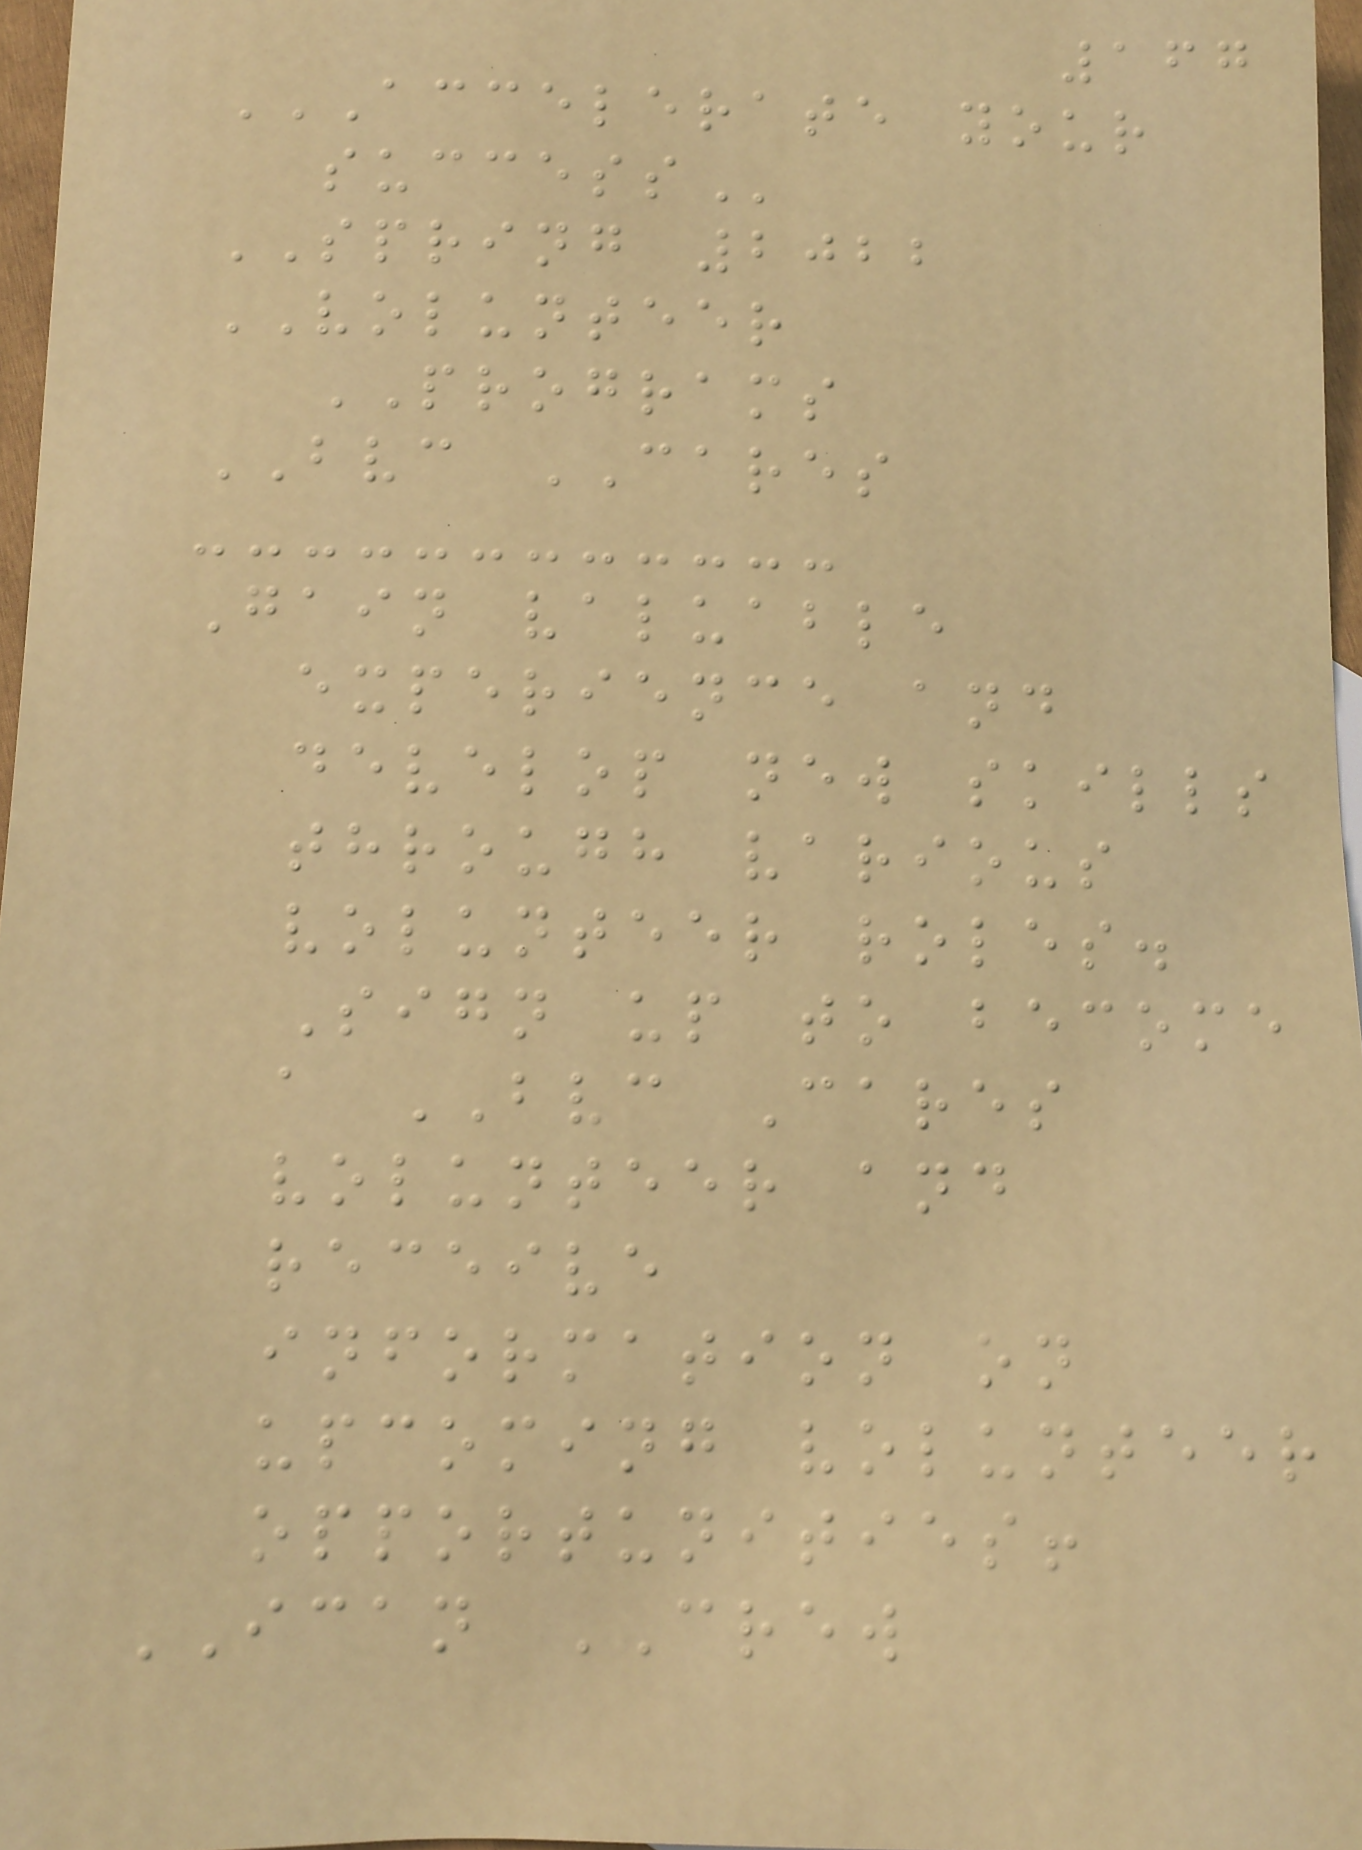167
ACCELERATE YOUR
SUCCESS
SPRING 2022
VOLUNTEER
PROGRAMS
BVC CARES
Gain valuable
experience and
develop new skills
through various
volunteer roles.
Sign up to become
a BVC Cares
volunteer and
receive
information on
upcoming volunteer
opportunities!
ICAN CREW
